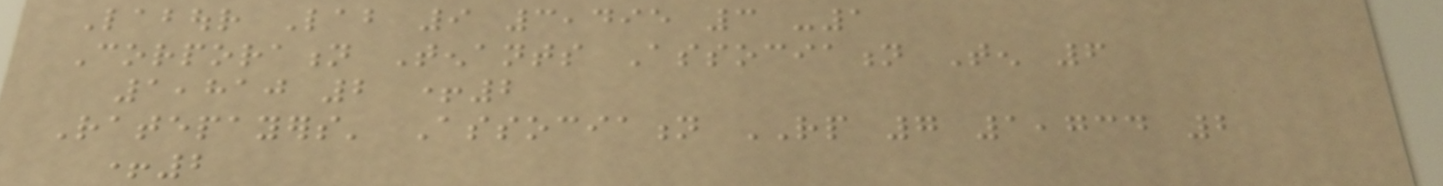Labour Lab 9 3,495 3 -1
Corporation Tenants Association Ten 6
1,810 2 +2
Ratepayers' Association RP 7 1,734 2
+2
